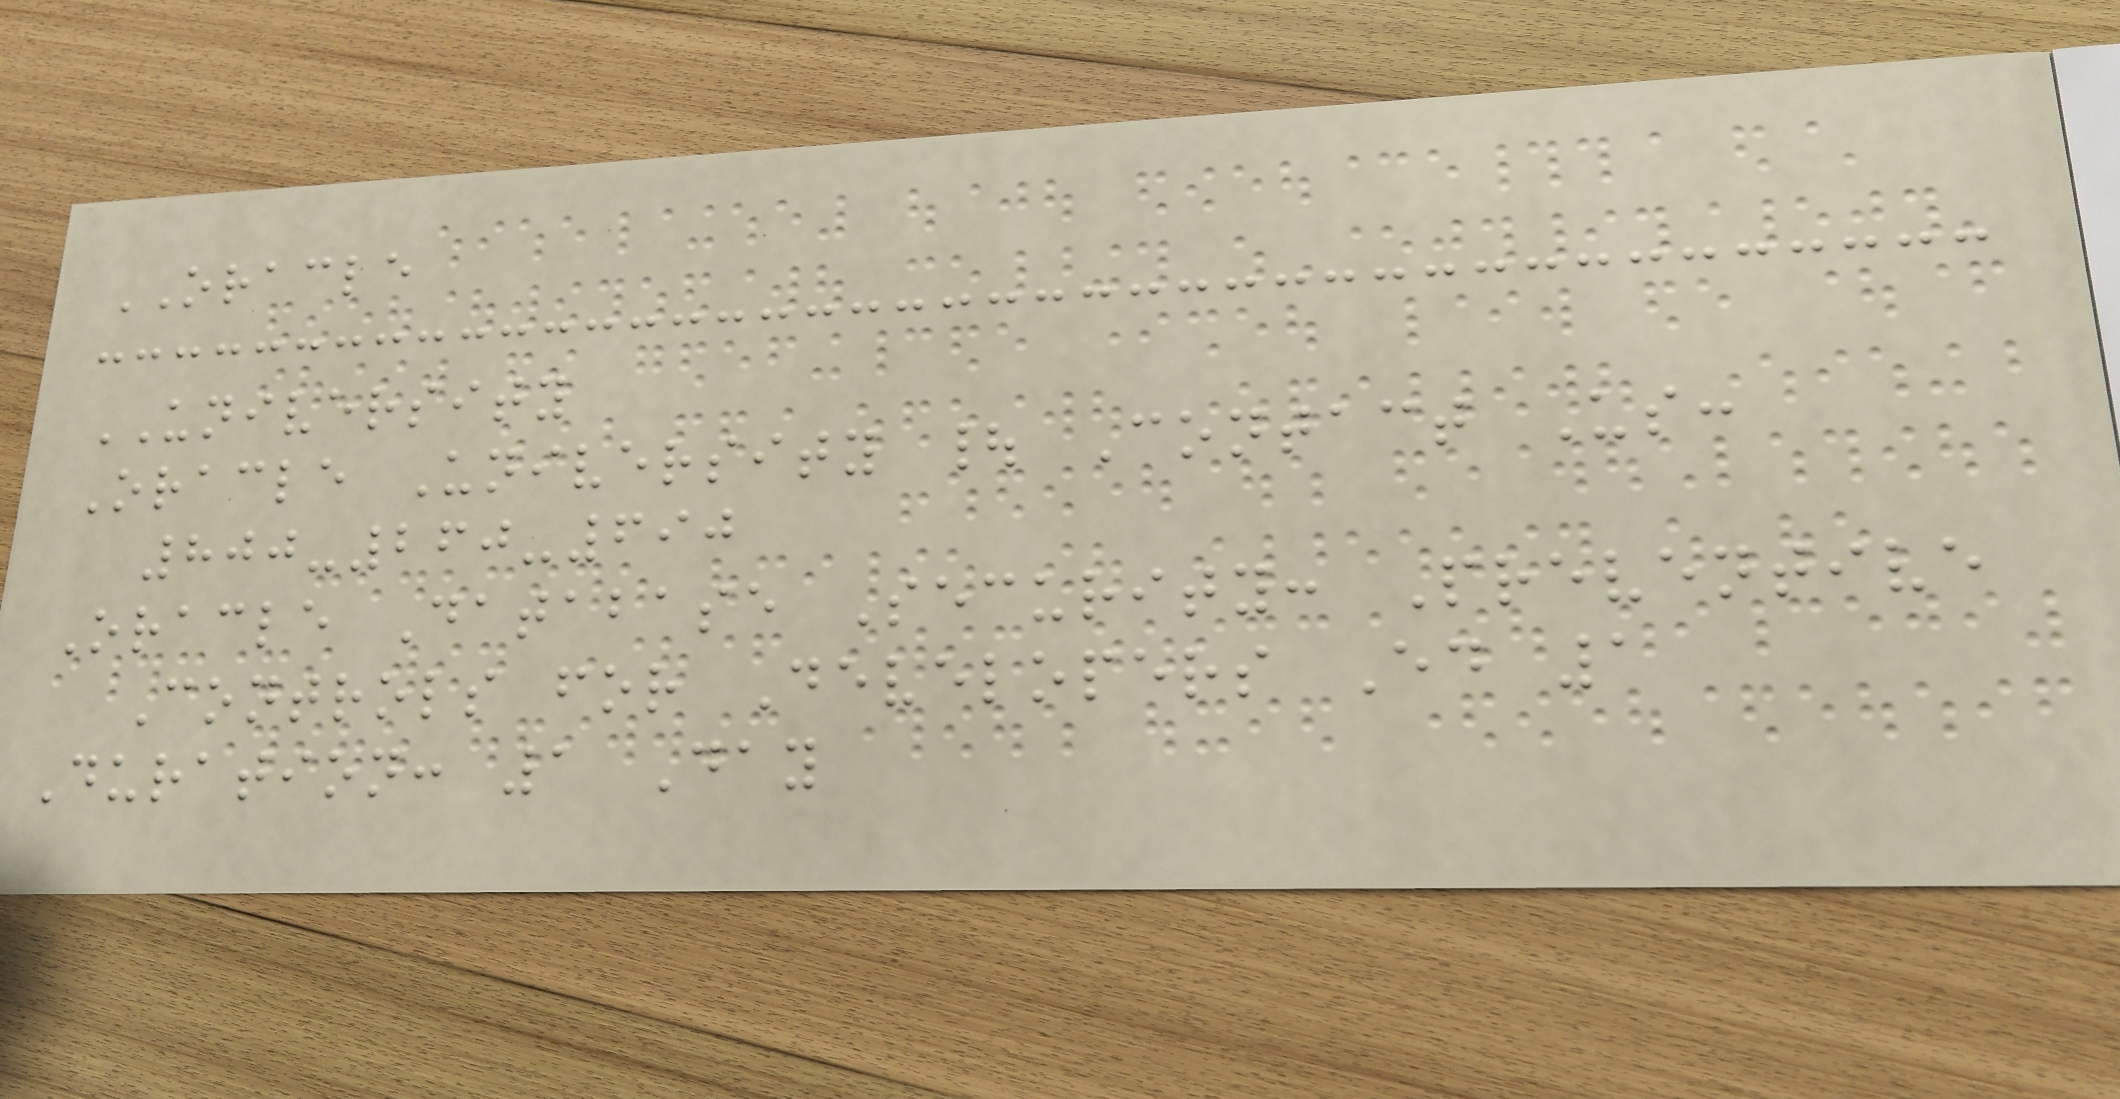ORACLE
UNIVERSITY
Oracle University | Contact Us:
800-260-690
Oracle Database Security: Preventive
Controls for Developers Ed 1
Duration: 1 Day
